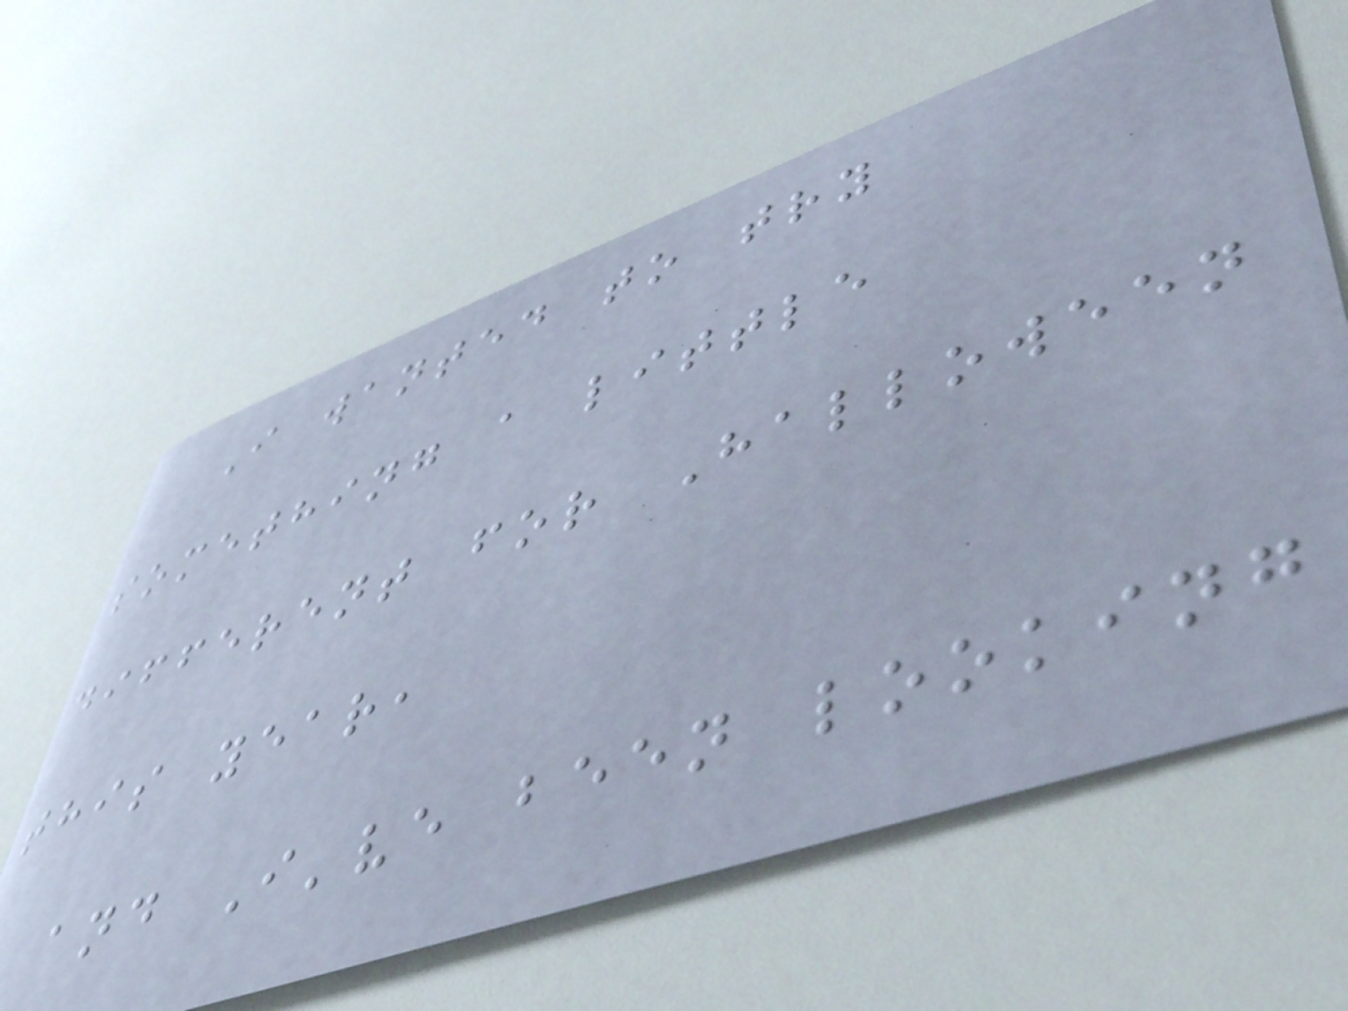I wanted to try
something a little
different for Halloween
this year,
and I've been looking
